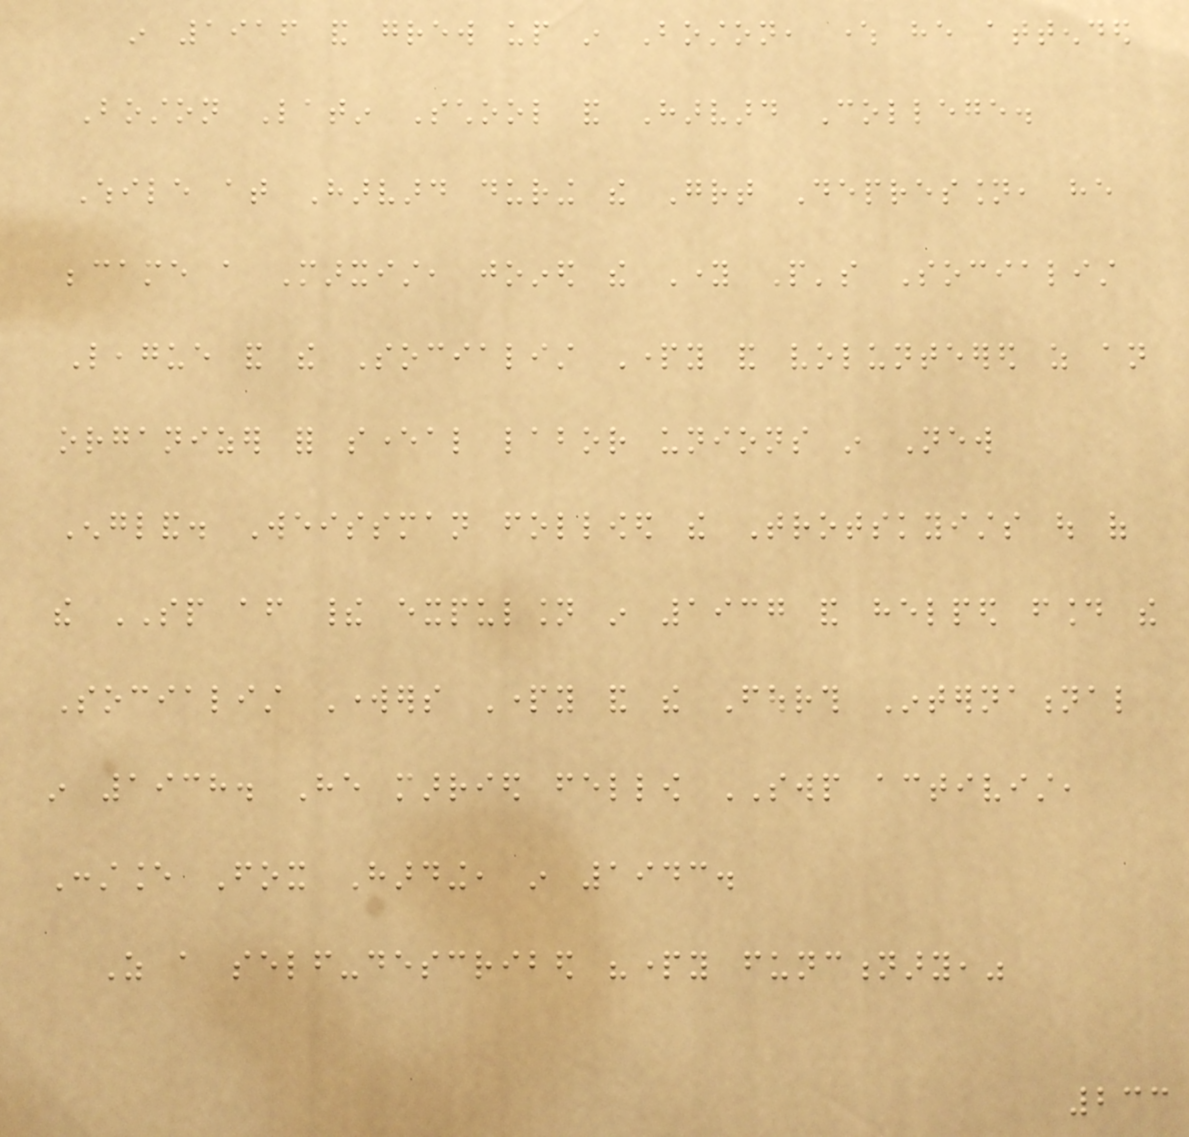in 1916 and grew up in Boston, where he attended
Boston Latin School and Harvard College.
While at Harvard during the Great Depression, he
became a Marxist, joined the Young People's Socialist
League and the Socialist Party and volunteered as an
organizer for several labor unions in New
England. Weissman followed the Trotskyists out of
the SP after their expulsion in 1937 and helped found the
Socialist Workers Party and the Fourth International
in 1938. He married fellow SWP activist,
Constance Fox Harding, in 1943.
As a self-described "party functionary,"
233
